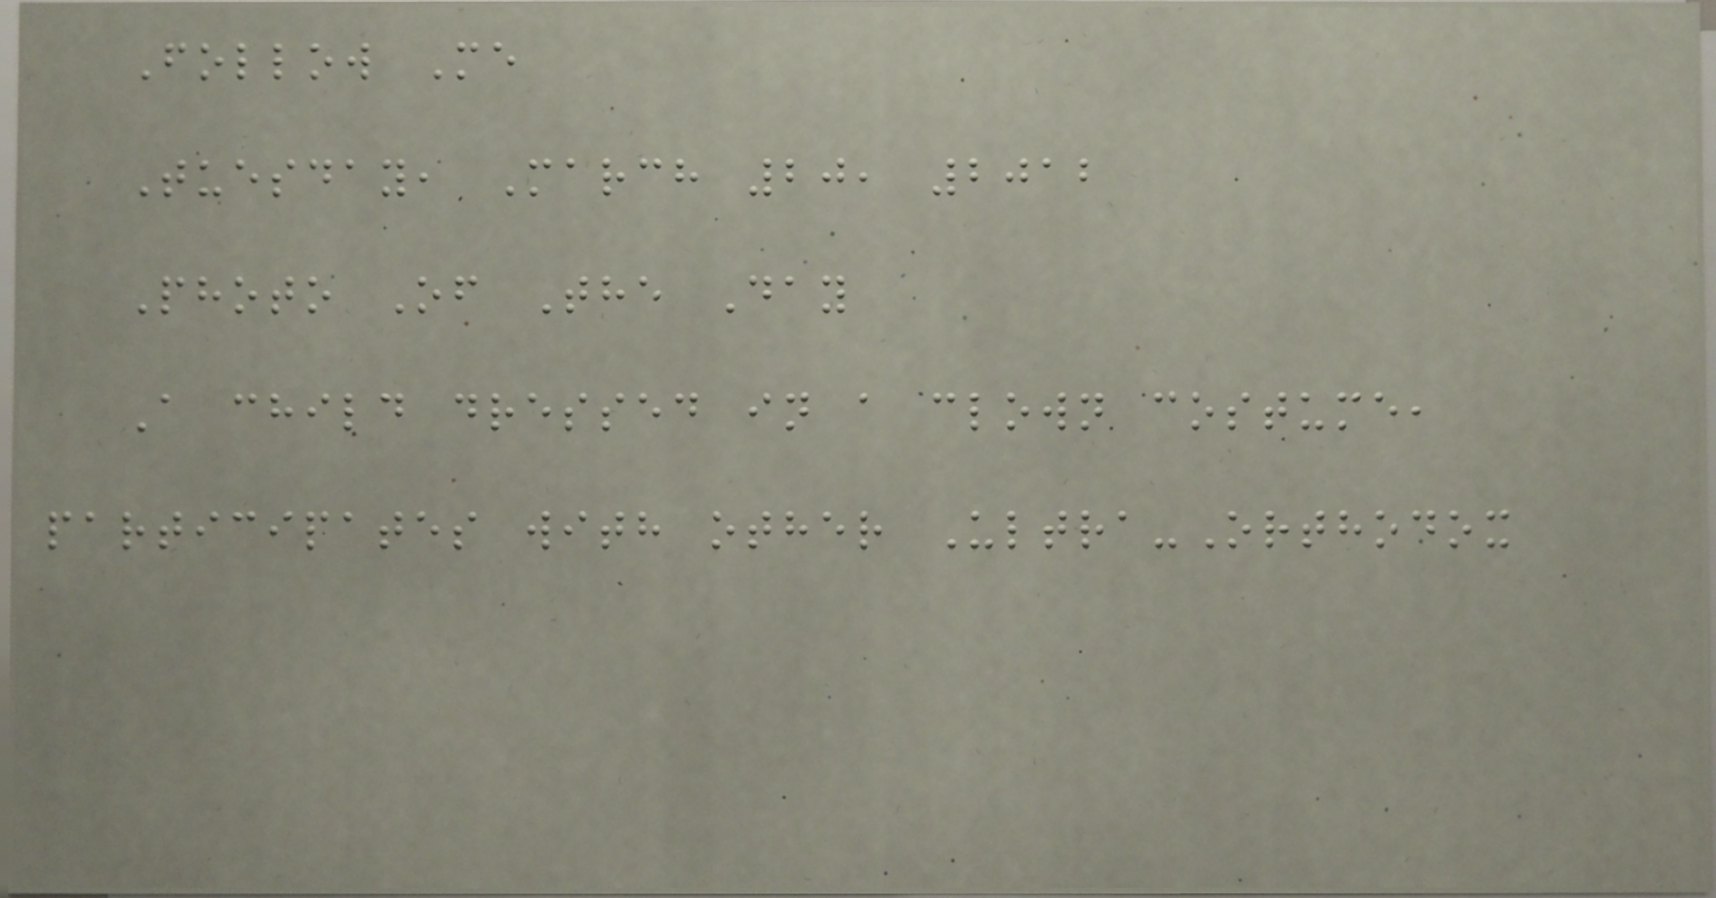Follow Me
Tuesday, March 20, 2012
Photo Of The Day
A child dressed in a clown costume,
participates with other Ultra-Orthodox
